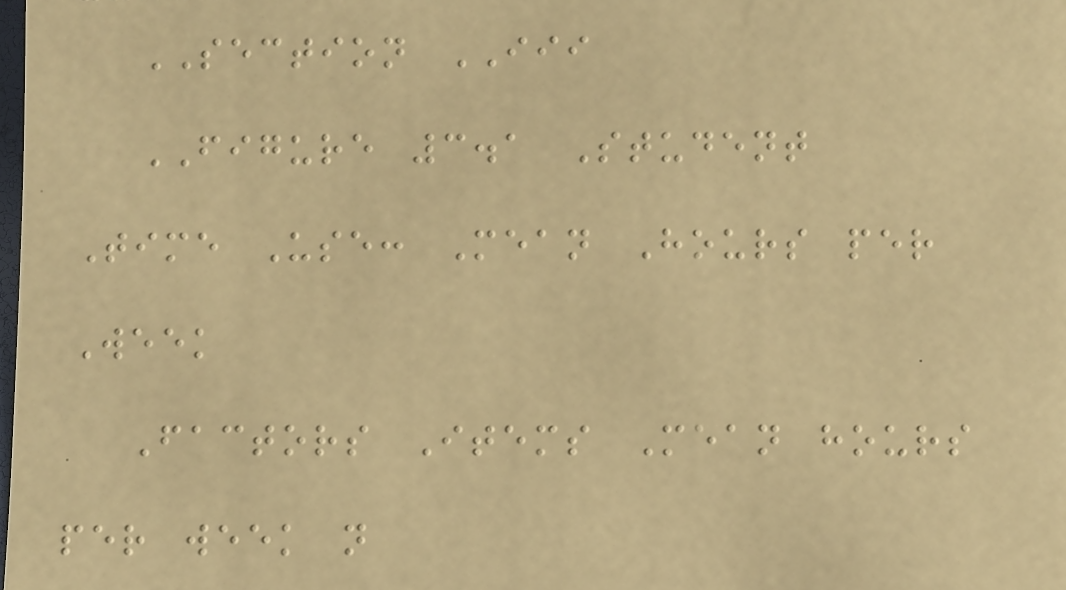SECTION III
FIGURE 3.1 Student
Time Use: Mean Hours per
Week
Factors Items Mean hours
per week n
